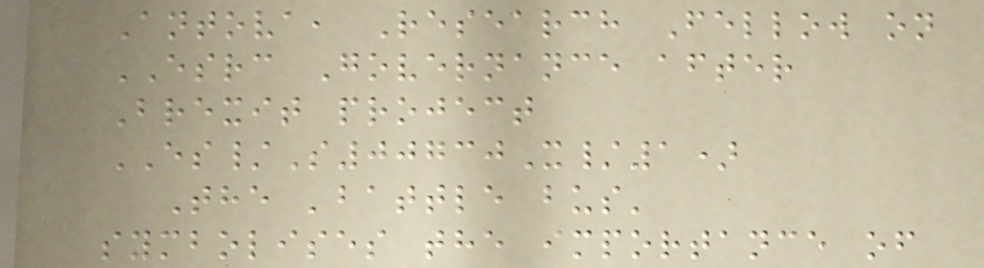Antova, Research Fellow on
ESRC Governance after
Brexit project
ES/S00730X/1)
The 'battle bus'
symbolises the importance of
